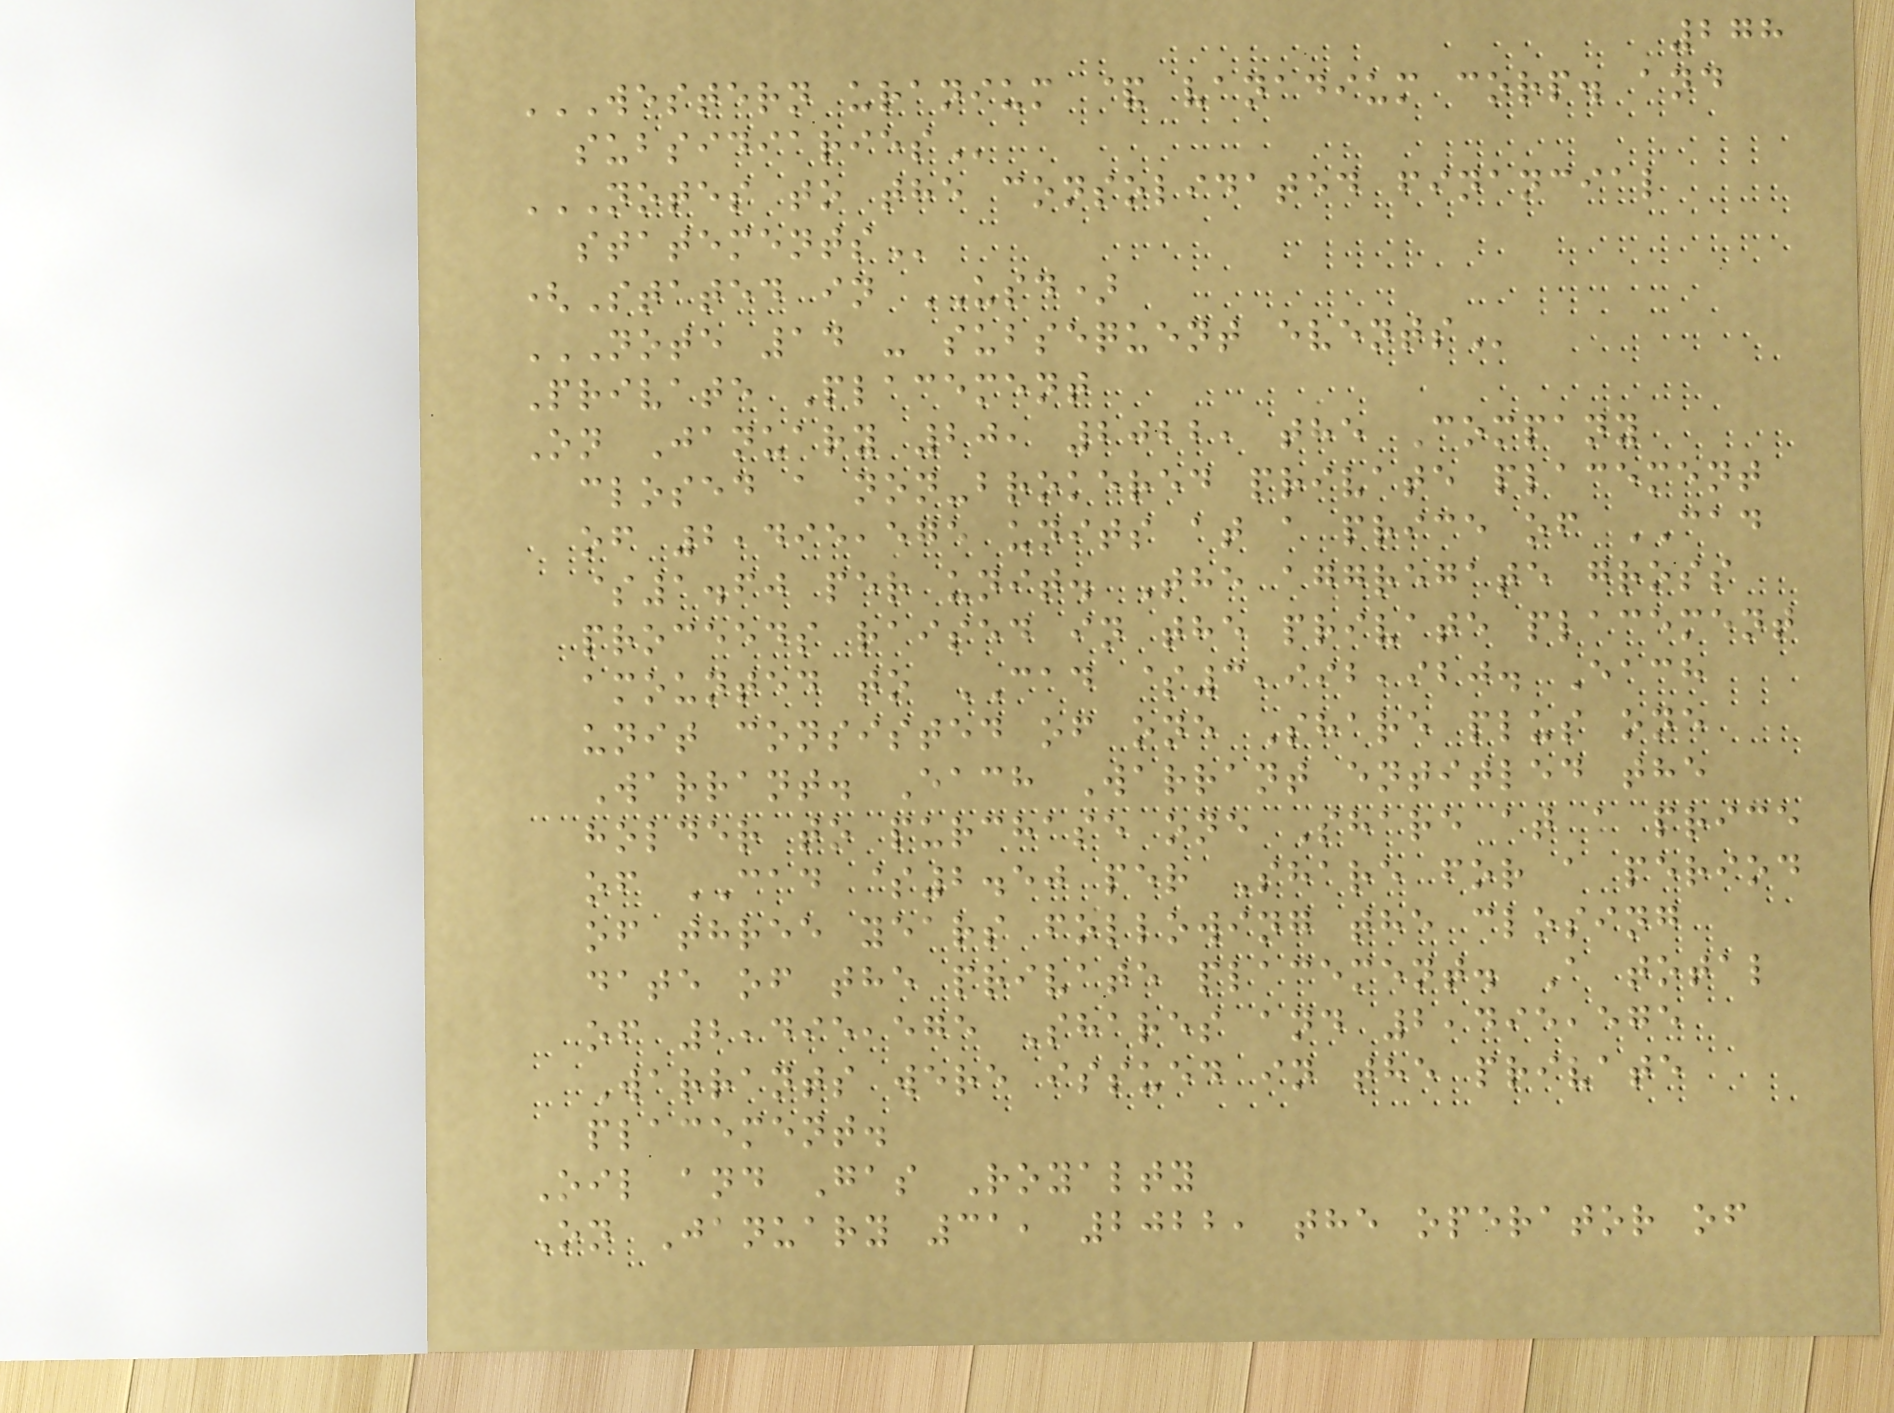278
WESTERN URANIUM & VANADIUM CORP. AND
SUBSIDIARIES
NOTES TO THE CONSOLIDATED FINANCIAL
STATEMENTS
(Stated in USD)
NOTE 14 - SUBSEQUENT EVENTS
Private Placement
On January 20, 2022, the Company
closed a non-brokered private placement
of 2,495,575 units at a price of CAD
$1.60 per unit. The aggregate gross
proceeds raised in the private placement
amounted to CAD $3,992,920. Each
unit consisted of one Share plus one
Warrant. Each Warrant entitled the
holder to purchase one Share at a price
of CAD $2.50 per Share for a period
of three years following the closing
date of the private placement. A total
of 2,495,575 Shares and 2,495,575
Warrants were issued in the private
placement.
Oil and Gas Royalty
On January 31, 2022, the operator of
